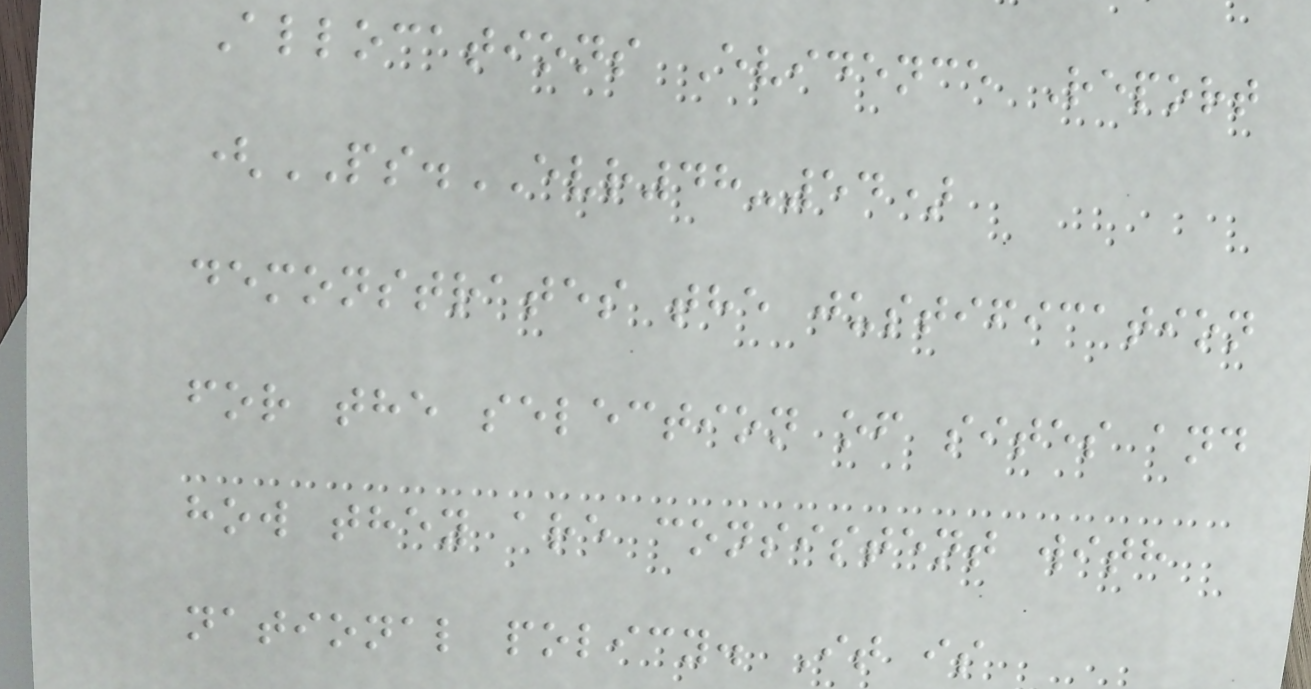Allocations Evidence Report
(PS.EVR48-54)
demonstrates the justification
for the selection of sites and
how they are consistent with
national policy. It is
